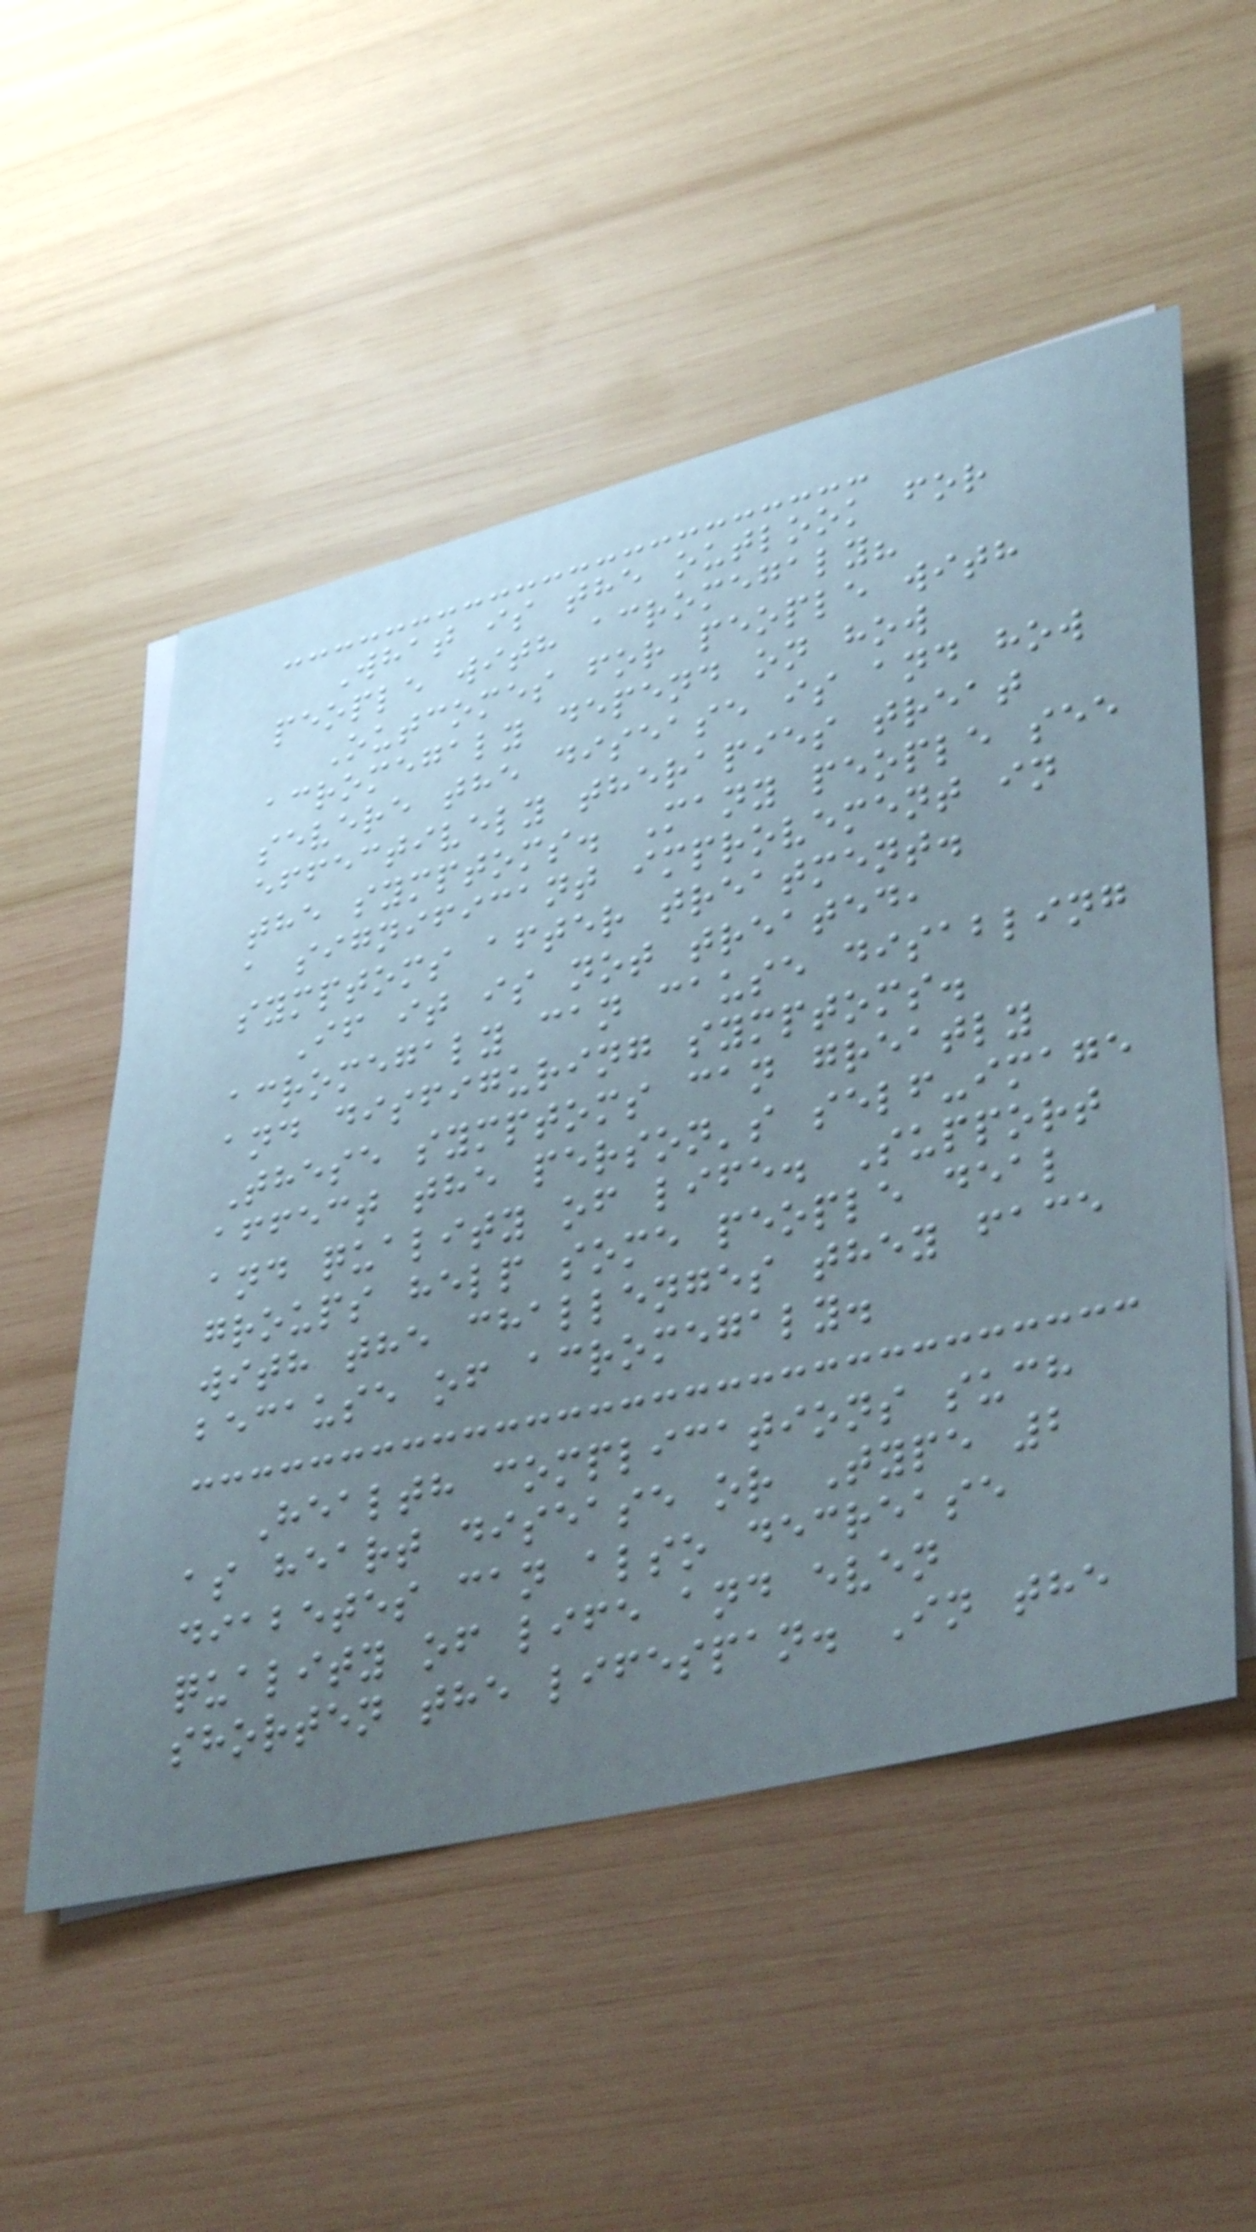What is the outlook for
people with acromegaly?
Outcomes for people with
acromegaly depend on how
severe the disease is and how
effectively therapies treat
the symptoms. Many people see
a significant improvement in
symptoms after treatment.
If it is not treated,
acromegaly can cause disabling
and disfiguring symptoms.
These symptoms can greatly
affect the person's self-image
and quality of life. Support
groups help some people deal
with the challenges they face
because of acromegaly.
Health complications such
as heart disease or Type 2
diabetes can also decrease
quality of life and even
shorten the lifespan. In the
